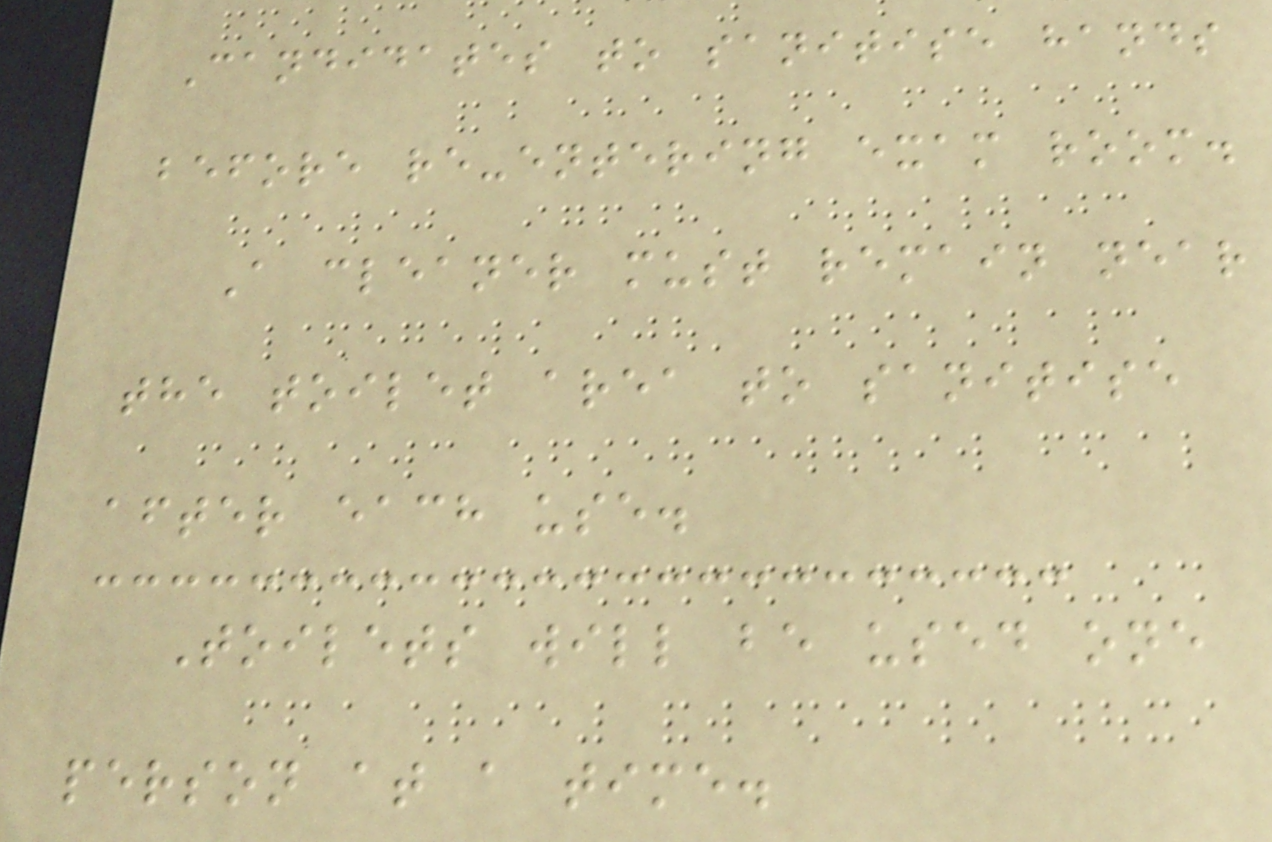Candidates to sanitise hands
before re-entering exam room.
A cleaner must remain near
the toilet area to sanitise
after each use.
Toilets will be used one
person at a time.
